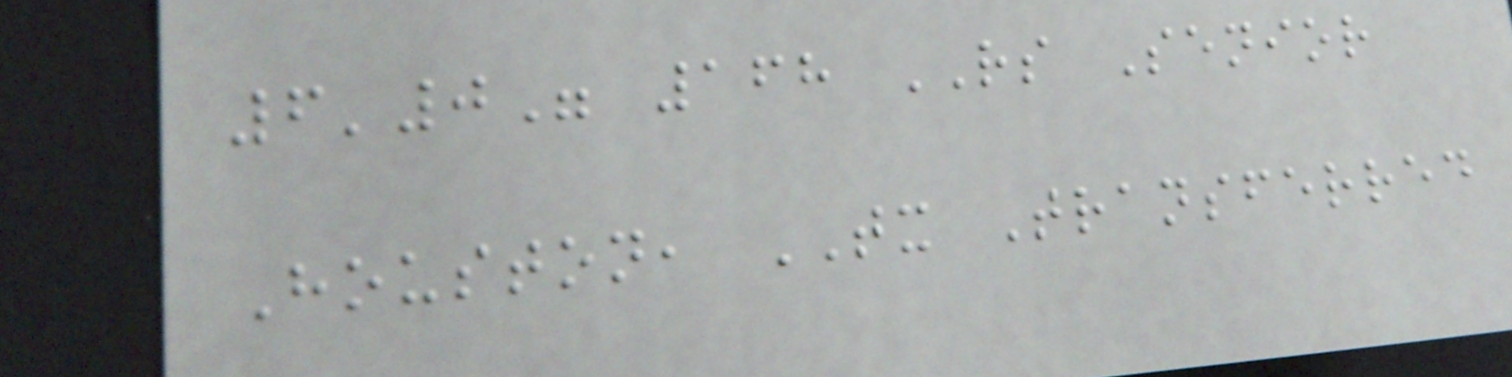6'0" 168 RS Senior
Houston, TX Transferred
